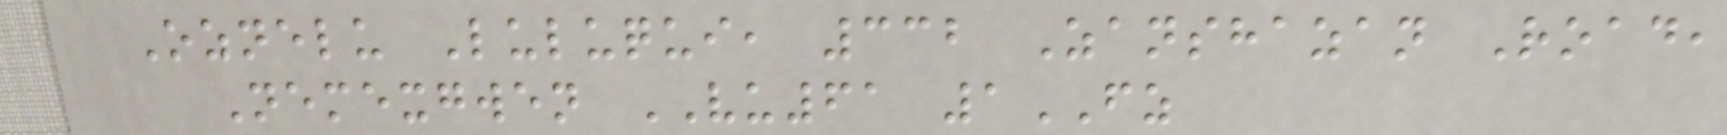Oznelu Luluqui, 332 Zanshazan Road,
Nemexgwen VU61 1FZ
